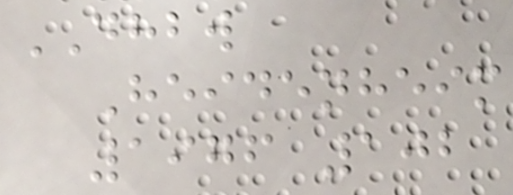DHBW
Heidenheim
1976 102
